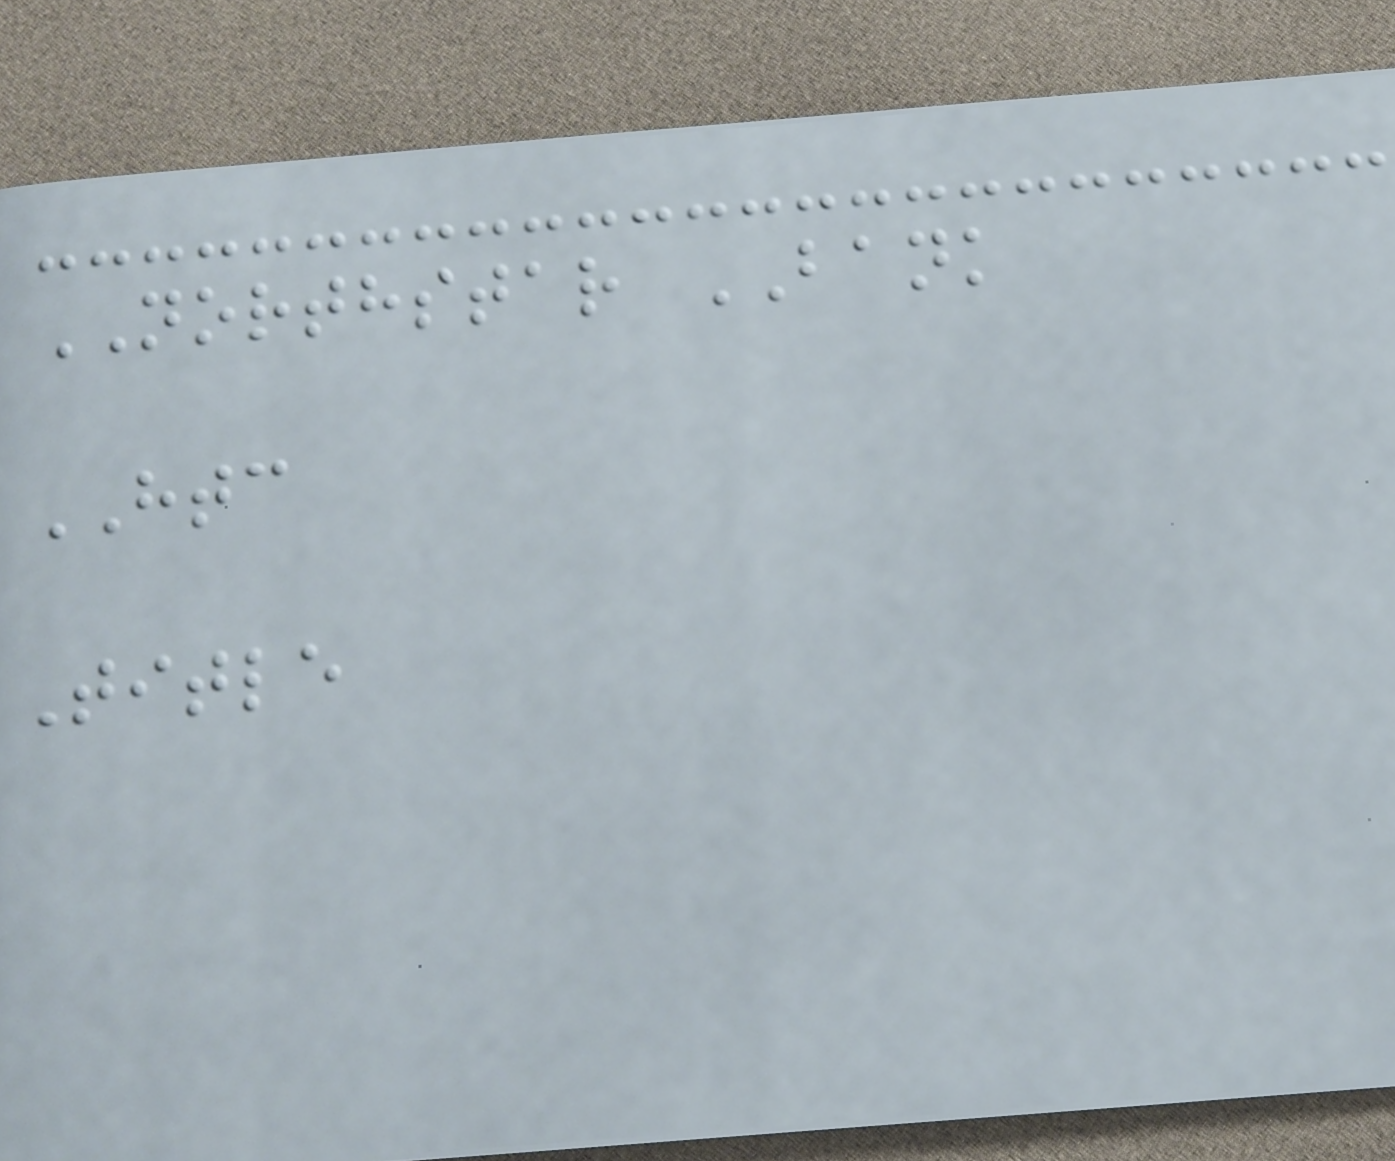NORTHSTAR BANK
HTC
Title
